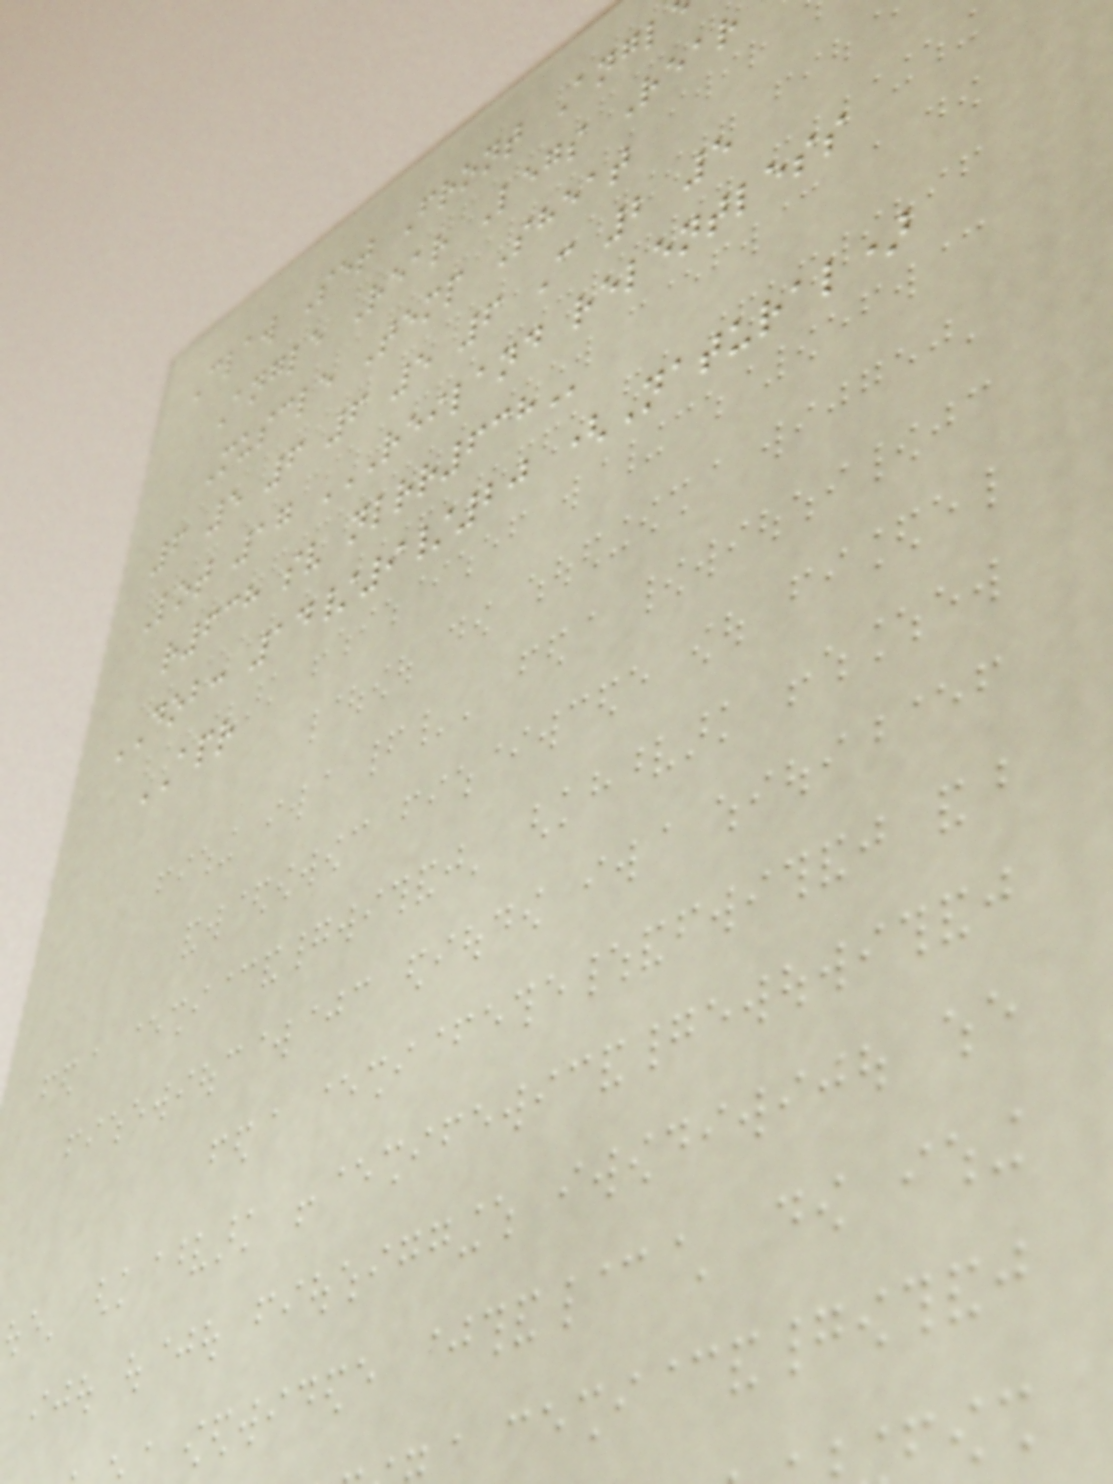Claw Set Front Angl
Angle Rear Legs Rear
Muscle Temp Sheat
6 5 6 6 5 6 C 2 5
Lot 17 REILAND RELENTLESS
r638 sv
DOB: 14/9/20 (Natural)
APR
